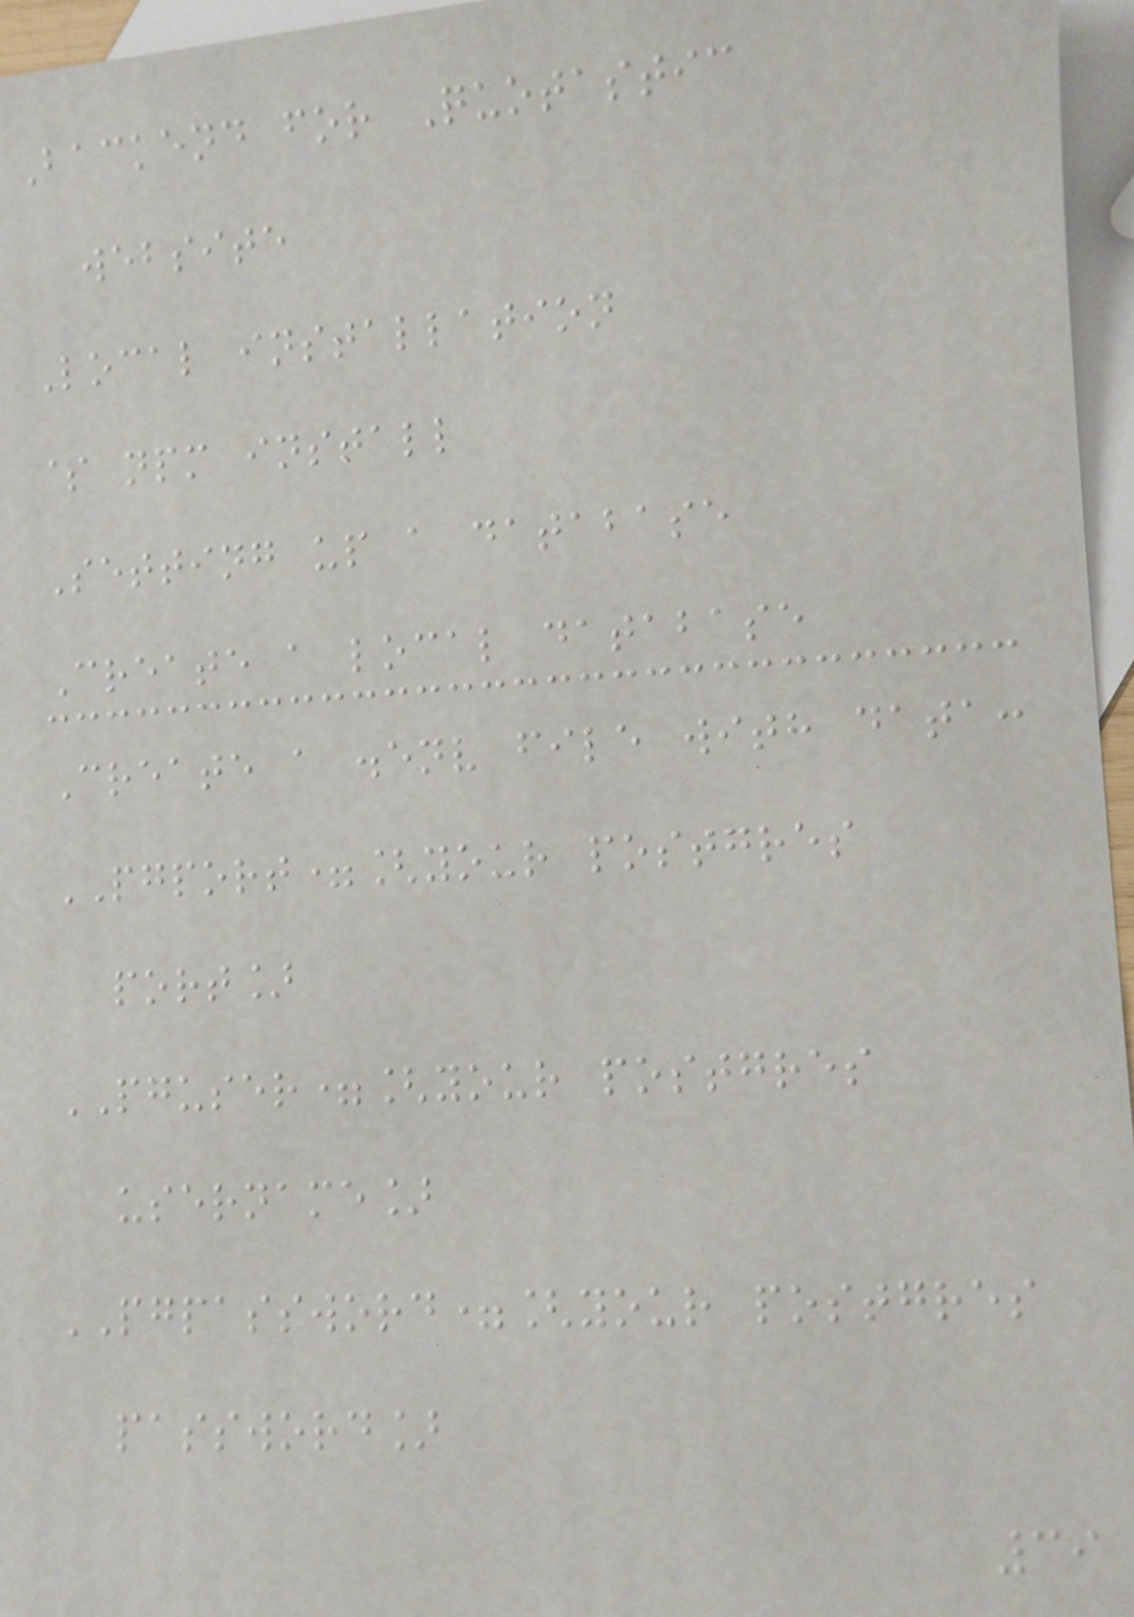Backend for Quotastic
website
Local installation
$ npm install
Setting up a database
Create a local database
Create a .env file with data:
PGPORT=[your postgres
port]
PGUSER=[your postgres
username]
PGPASSWORD=[your postgres
password]
39
